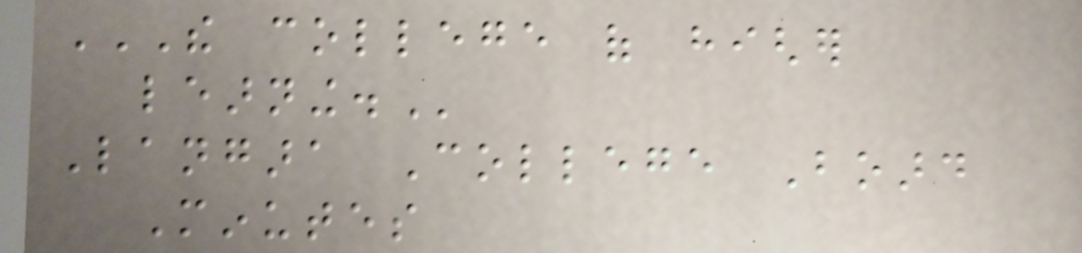THE COLLEGE OF HIGHER
LEARNING.
Langara College Board
Minutes
